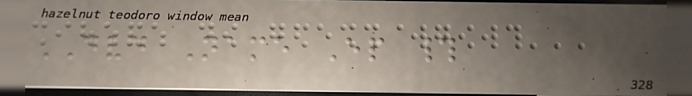DVD Name Ep #
